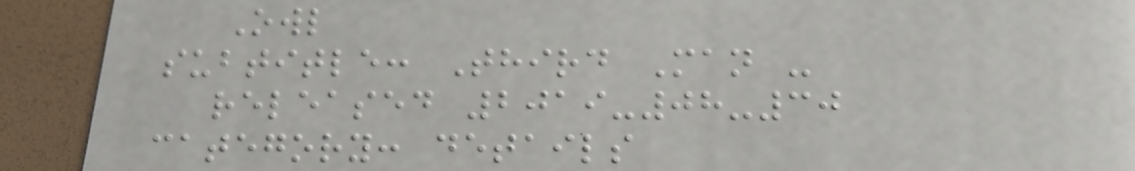Owl
subtitle: Third Man -
released 2019-08-30
category: details
